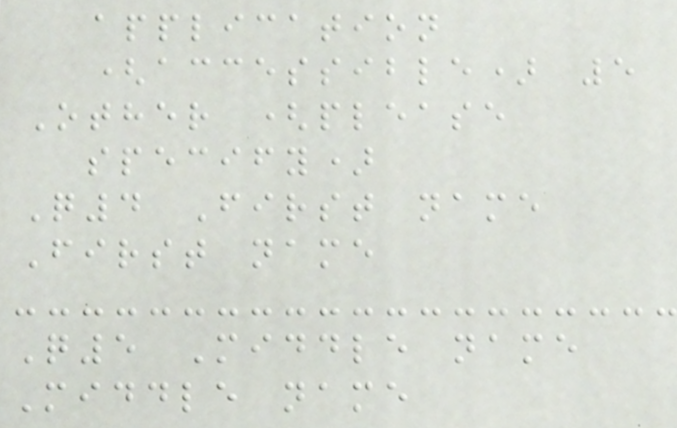application
(accessible) 5
Other (please
specify)
Q4 First name
First name
Q5 Middle name
Middle name
